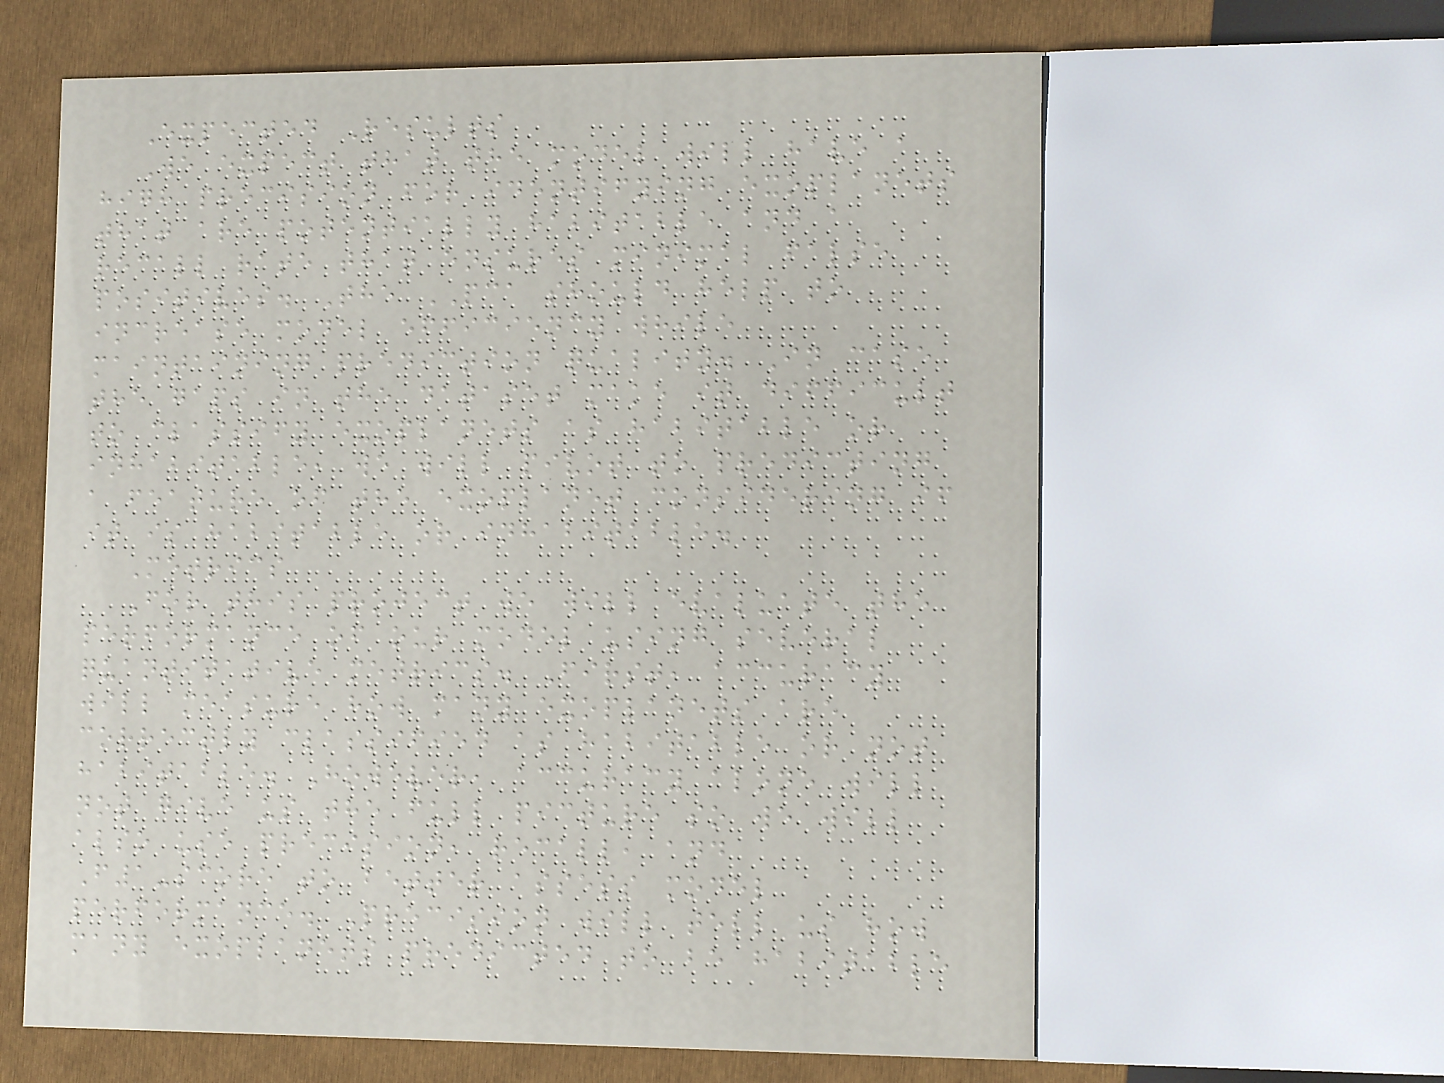Expected Results
We expect that the model will have a
high precision for identifying exoplanets
that are potentially habitable and a
recall rate that ensures minimal false
positives. The PCA should help to
increase model efficiency while
maintaining prediction quality. In case
the gaps in the dataset make it difficult
to classify exoplanets as habitable or
inhabitable, we will pivot to predicting
a feature of the exoplanet considering if
it is habitable or inhabitable.
Metrics
For this project we will evaluate the
performance of our model using several
quantitative metrics. First, accuracy
will measure how many exoplanets are
correctly classified as habitable or not
habitable. However, accuracy alone will
not give us the full picture so we will
also use precision, recall, and
F1-score to better assess model
performance. Precision will tell us how
many exoplanets predicted to be habitable
